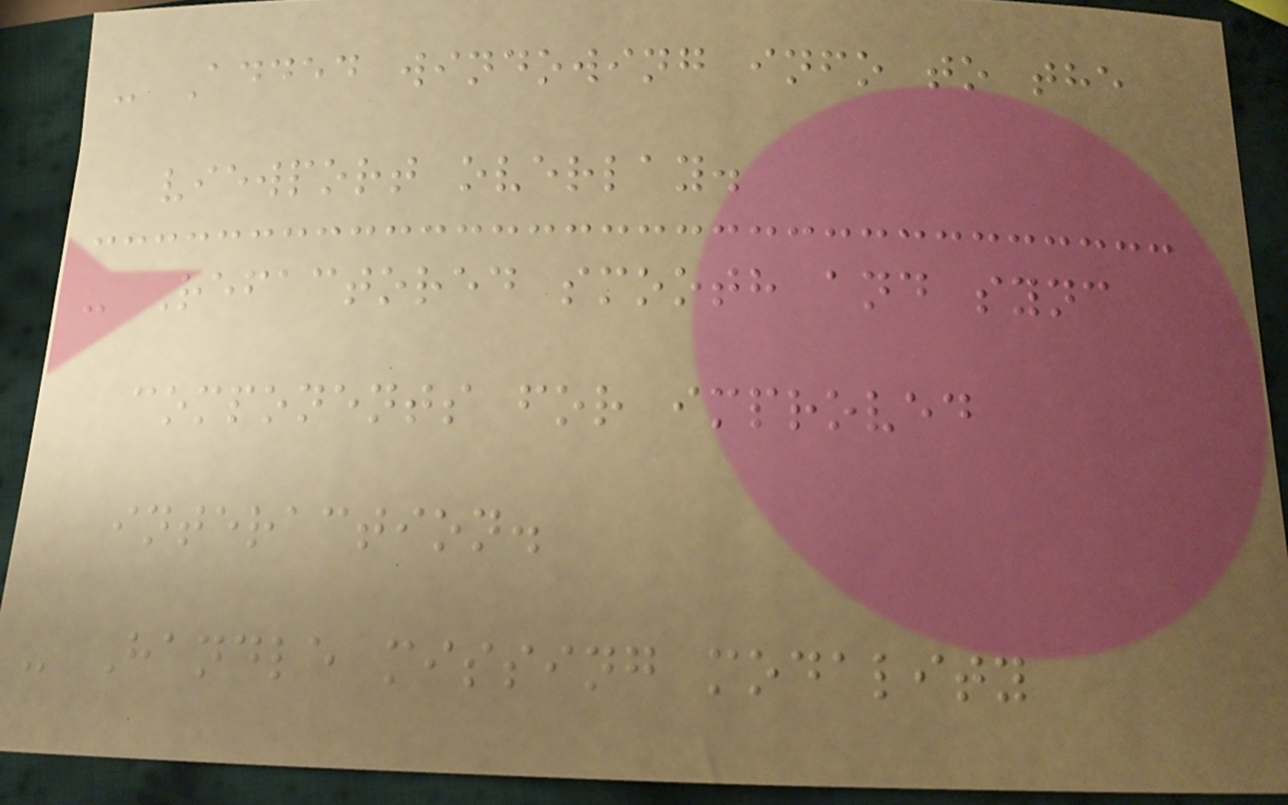- Added windowing info to the
viewport overlay.
- Refactored smooth and sync
components for improved
interaction.
- Handle missing modality
